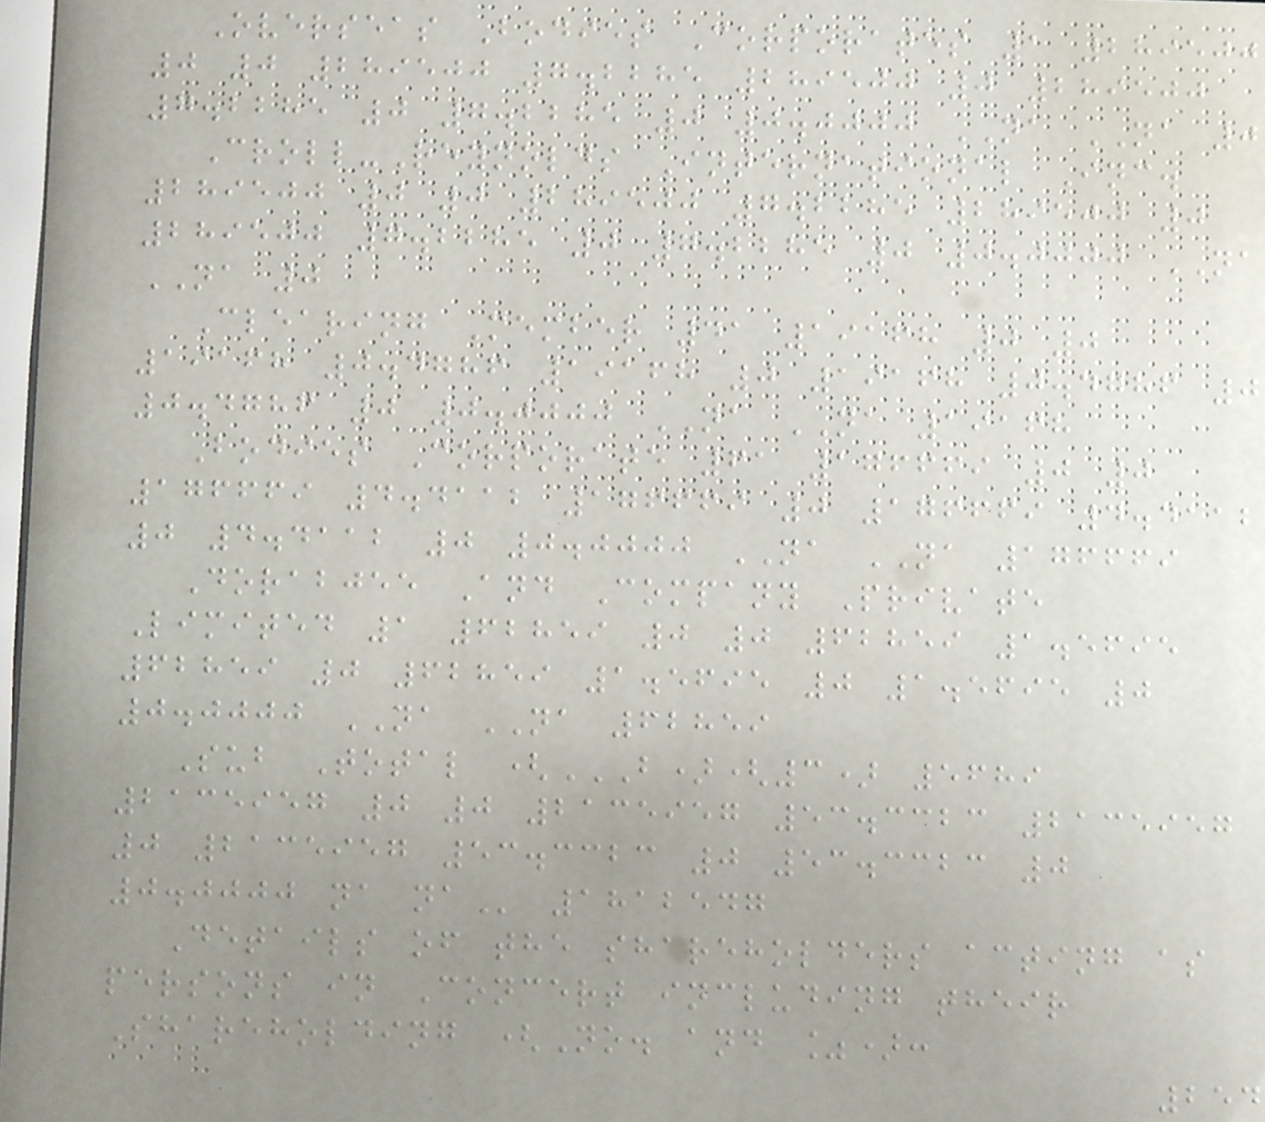Overseas Bodies Corporates 1 289500
0 0 289500 7.2285 289500 0 289500
7.2285 0 7.2285 0 0.0000 NA NA 0
Croll-Reynolds International Inc.
289500 0 0 289500 7.2285 289500 0
289500 7.2285 0 7.2285 0 0.0000 NA
NA 0
Clearing Member 41 19168 0 0
19168 0.4786 19168 0 19168 0.4786 0
0.4786 0 0.0000 NA NA 19168
Bodies Corporate 61 176669 0 0
176669 4.4112 176669 0 176669 4.4112
0 4.4112 0 0.0000 NA NA 176669
Dorabjee And Company Private
Limited 1 62859 0 0 62859 1.5695
62859 0 62859 1.5695 0 1.5695 0
0.0000 NA NA 62859
Sub Total (B)(3) 5689
2135957 0 0 2135957 53.3323 2135957
0 2135957 53.3323 0 53.3323 0
0.0000 NA NA 1812547
Details of the shareholders acting as
persons in Concert including their
Shareholding (No. and %):
254
